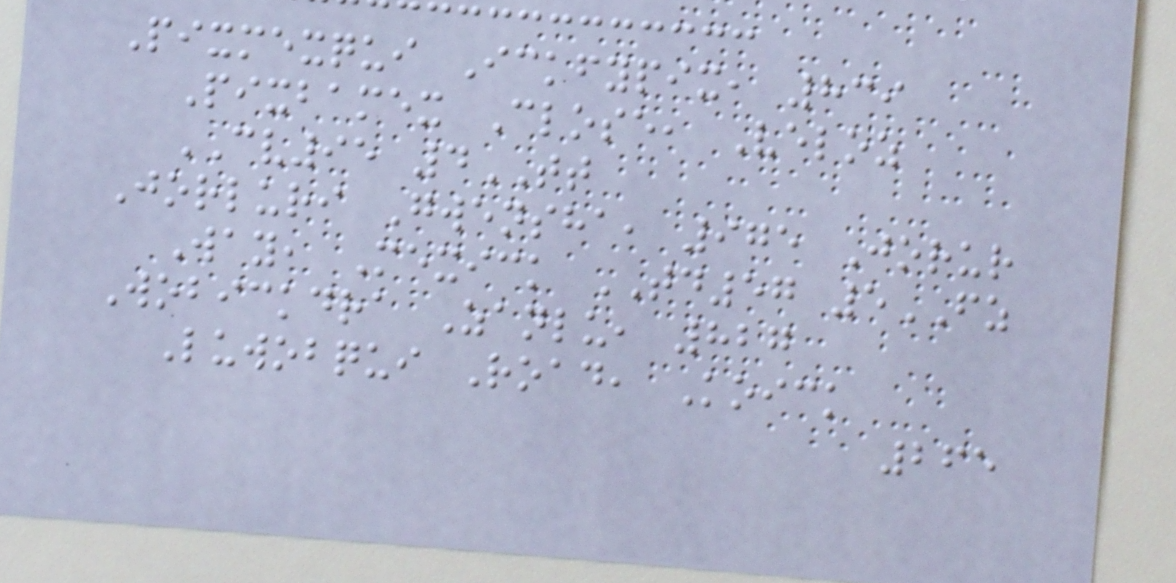Pixmexqui Ickfypix, 839
Pixbamex Close, Veloz
CV95 4TT
Jorluri Gwensha, 975 Jorur
Way, Mexick TD57 5FZ
Wobickdra Zanlu, 827
Luwobqui Road, Koick
265
